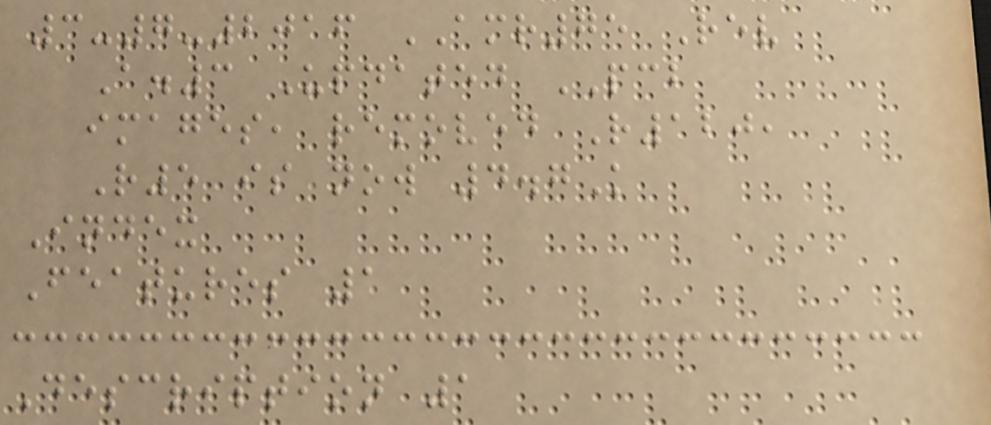3-7-2016 AMR75 Rev
A.3 Updated PCB
images, removed R120,
R5 is now 4.7K
Index
Features 1
Description 1
